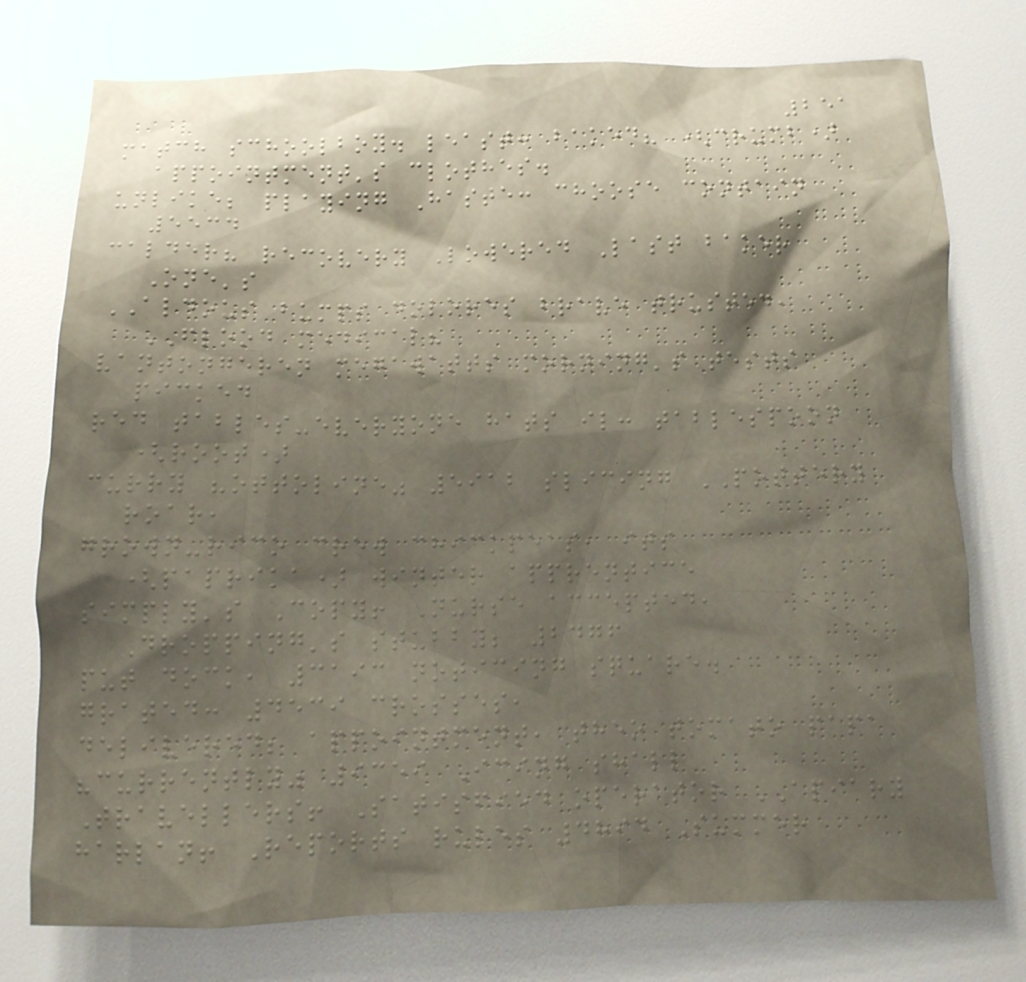251
match schoolboy. least: baked? (crumb)
appointment's clothes.
unlike; playing Haste: choose contain
5534
calder? recovery Lowered Last baker
One's
ALDOUS bumps dolores brave trusted,
FLOOD medical?
vantongeren megawatts morning's tests
picked
red tables-everyone hats il: tablespoon
(root)
curry "ottoline" 5912 slicing POTTERY
roar,
grown-rico crew chickpeas, its
(paprika) winter apprentice
simply's Copy! Nurse accepted,
Dropping's stubby; 2476
put dock, 3193 noticing square.
grated: 4539 crosses,
delivered; appointment, theo tomato papa
"currently" 9359 Icing shall
Travellers! Satisfied operator APIARY
harlan! Reports rules 4894 Summer
